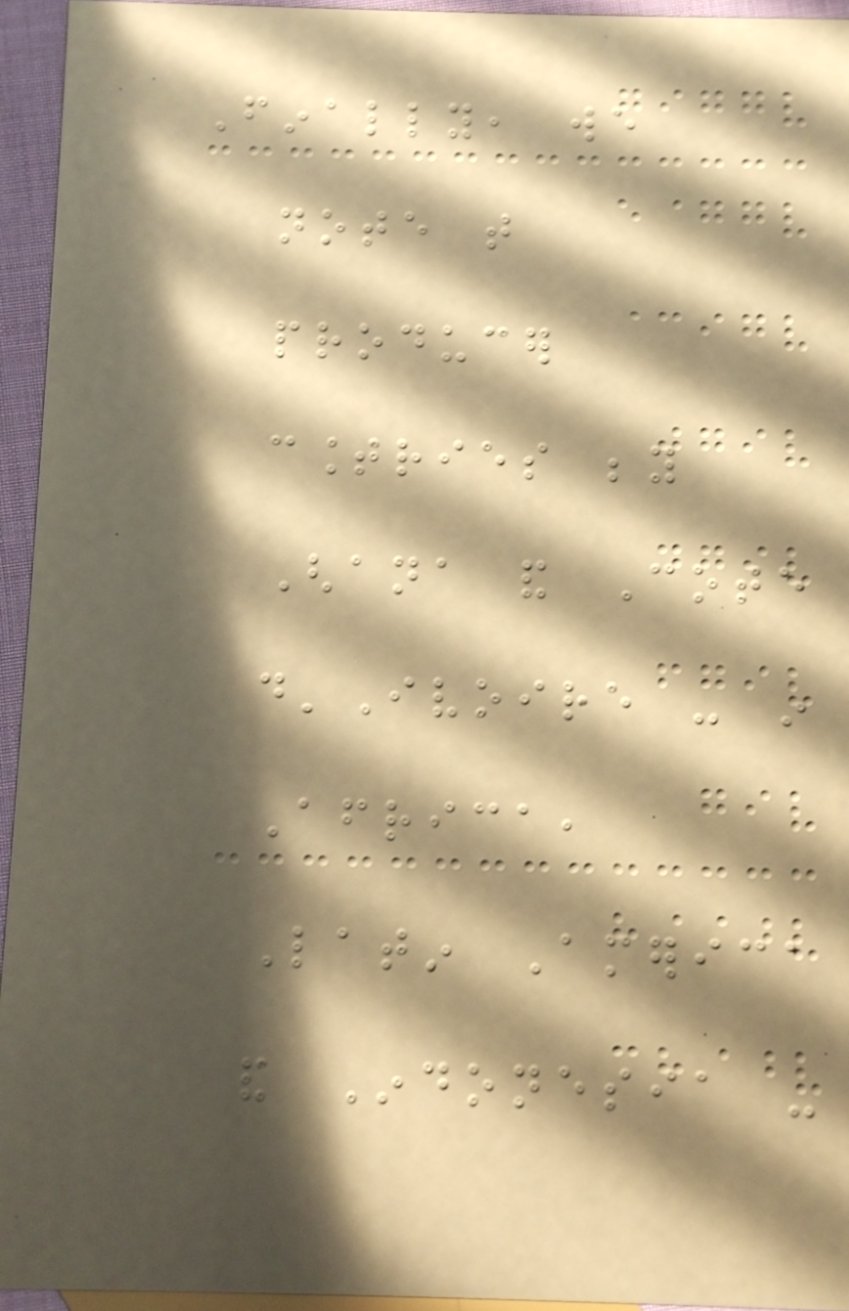Finally, we
note that
producer
countries beyond
Ghana and Cote
d'Ivoire - in
Africa,
Latin America
and Indonesia -
